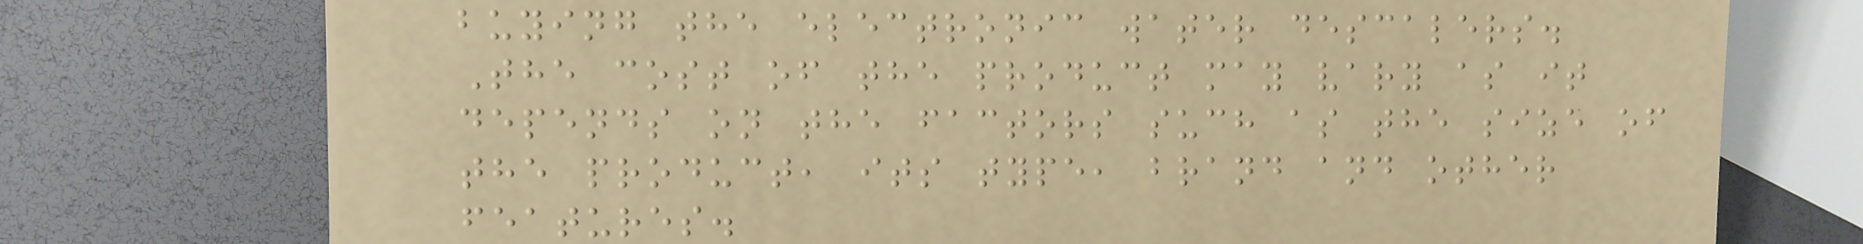buying the electronic water descalers.
The cost of the product may vary as it
depends on the factors such as the size of
the product, its type, brand and other
features.
